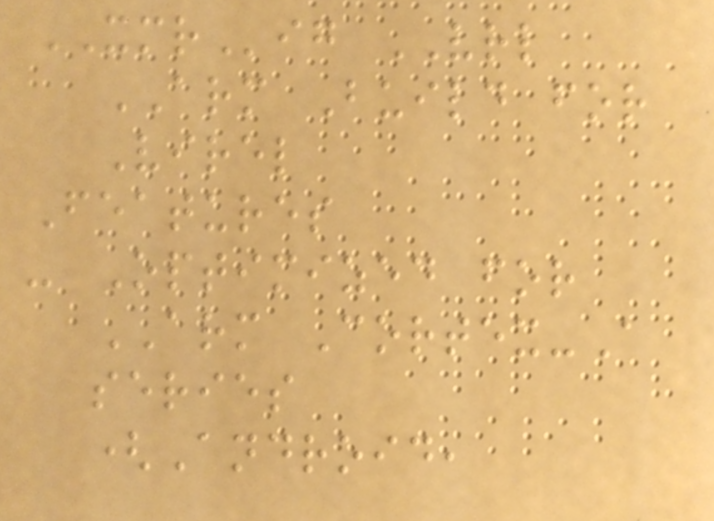XMRig VRL
ARM Build for
Virel
Features
- Optimized for
ARM Cortex-A
series
(Android,
